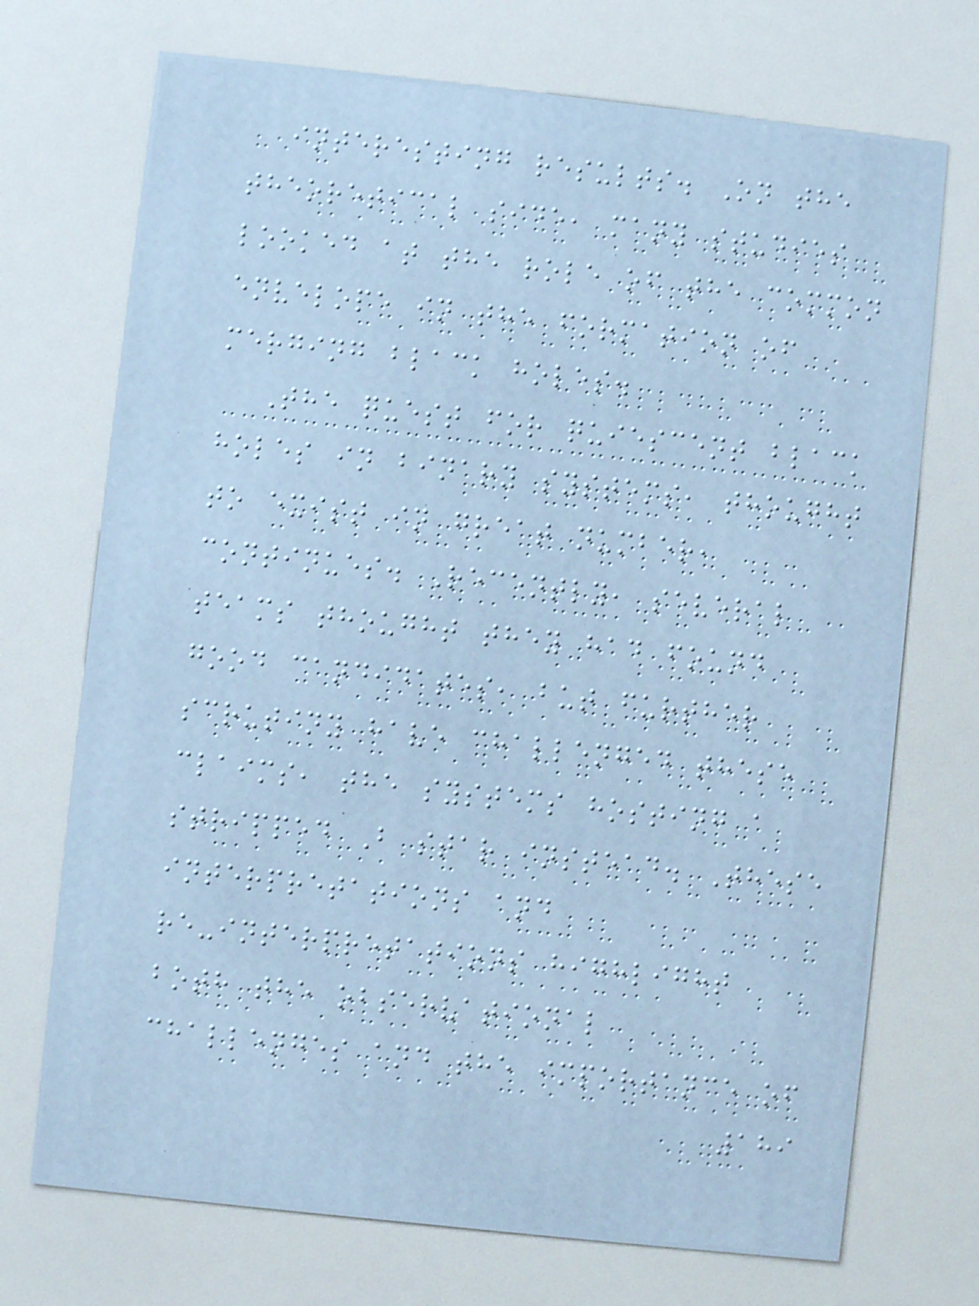interesting results. On the
theoretical side, many studies
looked at the role of the common
envelope in the formation of
merging black holes.
The quest for quiescent black
holes in binary systems, thought
to exist in great number,
continues. Recently, several
teams thought they had found
good candidates, but further
scrutiny have challenged these
claims, the systems hosting a
stripped B star instead. These
interpretations and
re-interpretations highlight
both the observational
challenges and the importance of
189
